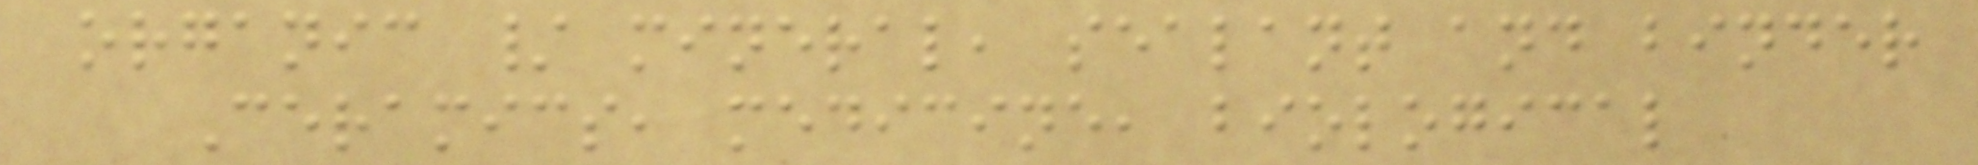organic / mineral, sealant and binder
Ceramics, medicine, biological
